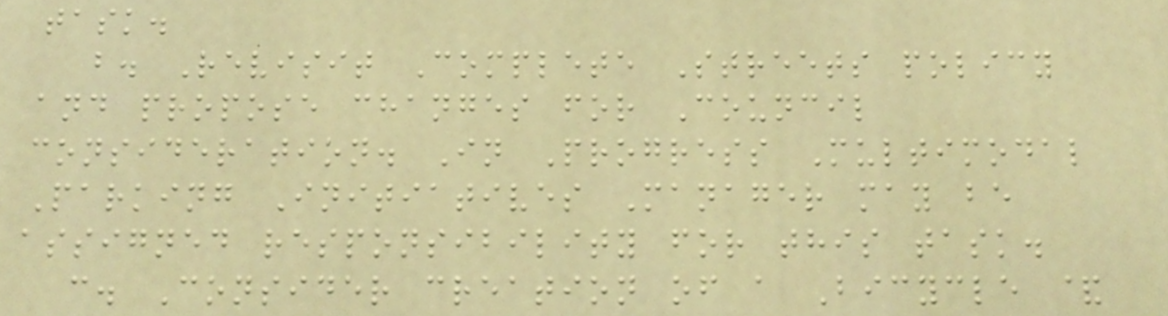task.
b. Revisit Complete Streets policy
and propose changes for Council
consideration. In Progress Multimodal
Parking Initiatives Manager may be
assigned responsibility for this task.
c. Consider creation of a Bicycle &
